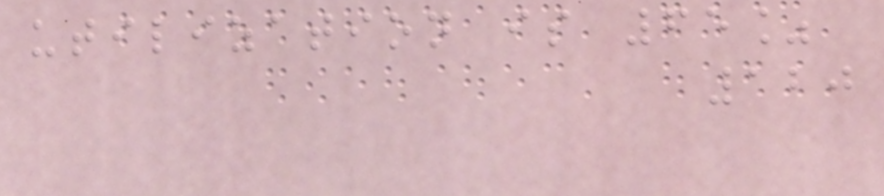utilization is 65%
120
